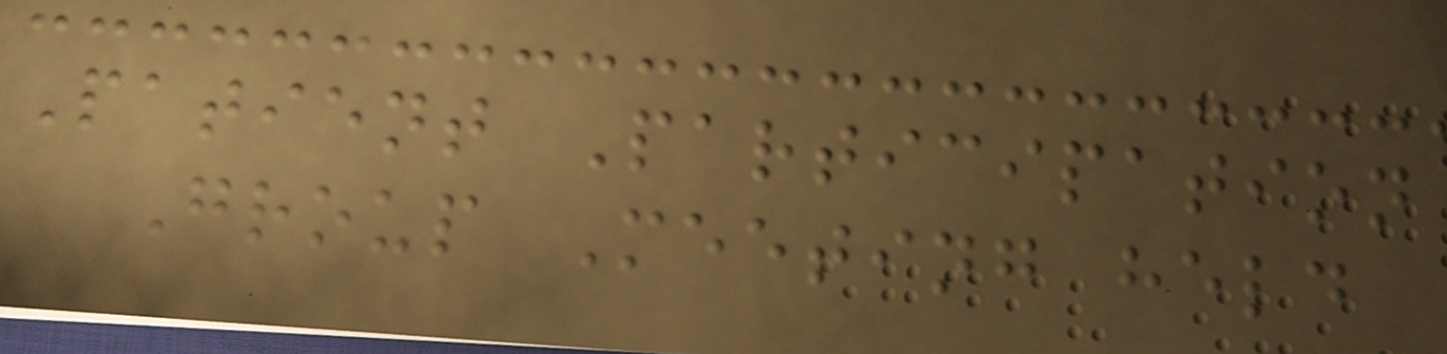Patient Participation
Group Meeting held
